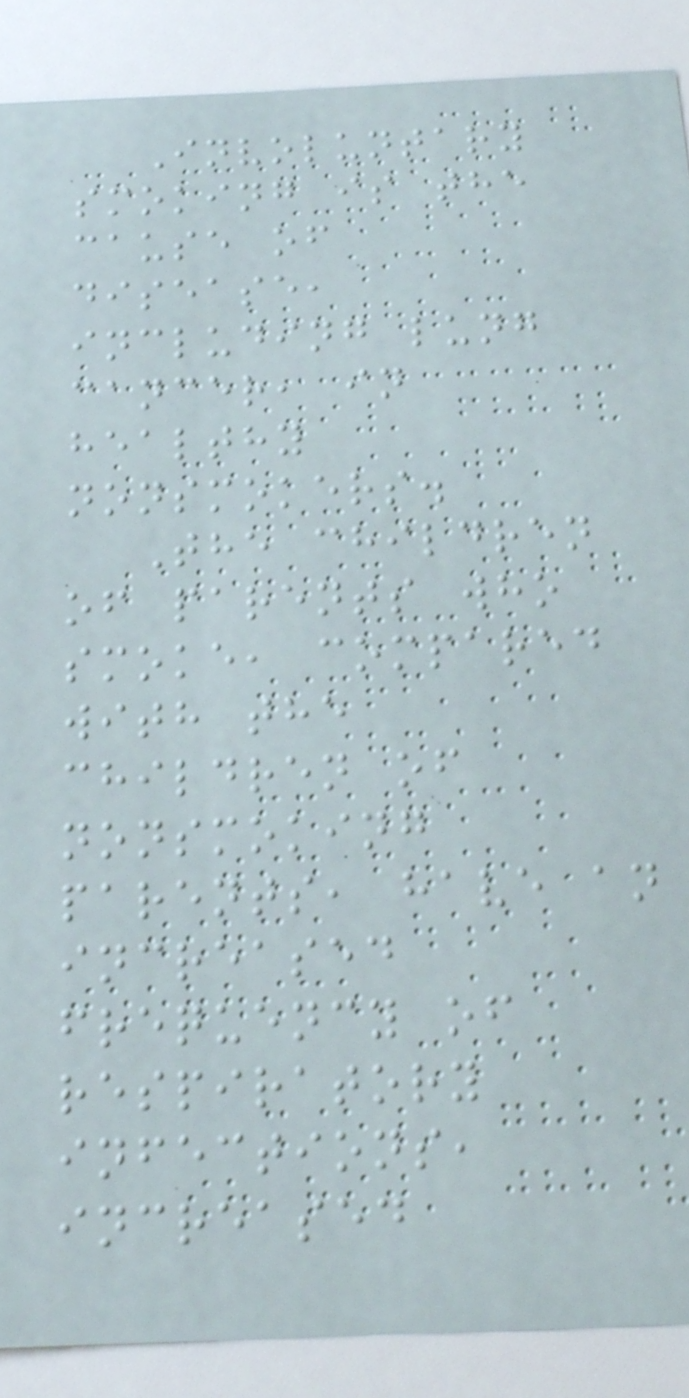Involuntary
smoking is the
cause of
disease,
including lung
cancer, in
healthy
nonsmokers.
The children
of parents who
smoke, compared
with the
children of
nonsmoking
parents, have an
increased
frequency of
respiratory
infections,
increased
